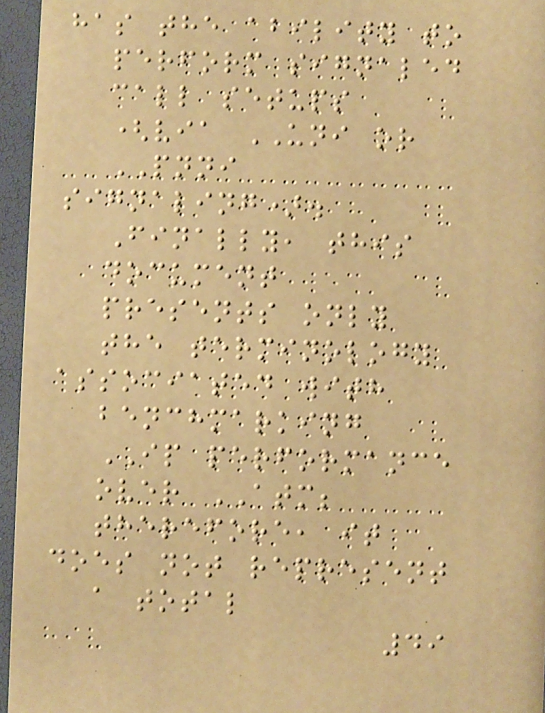has the ability to
perform signaled
call setups
(via UNI or
PNNI
signaling).
Finally, this
document
presents only
the terminology
associated with
benchmarking
IP performance
over ATM;
therefore, it
does not represent
a total
49
